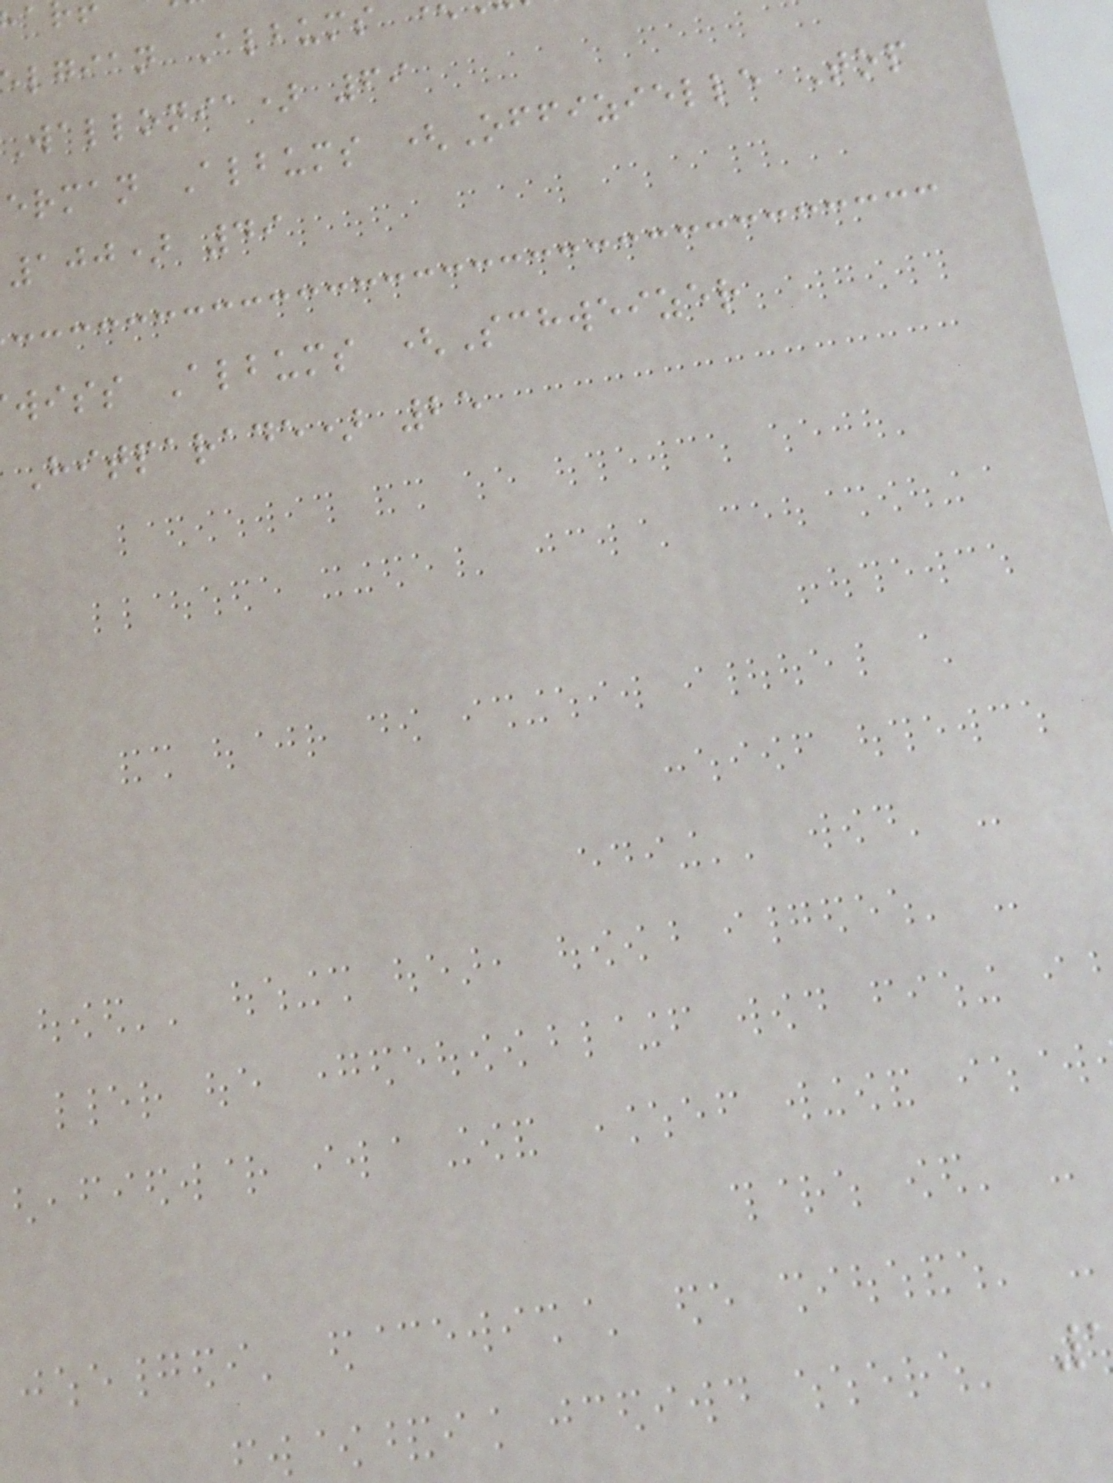lgian Albums
Wallonia) 69
erman Albums (Offizielle Top
100) 49
wiss Albums (Schweizer
Hitparade) 25
